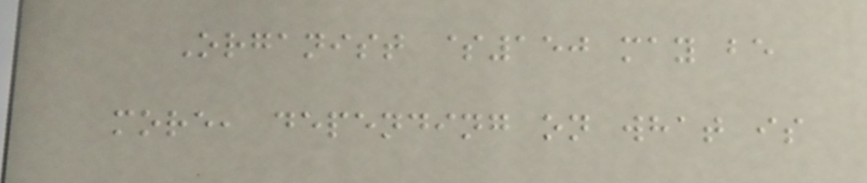Organist $150 may be
more, depending on what is
